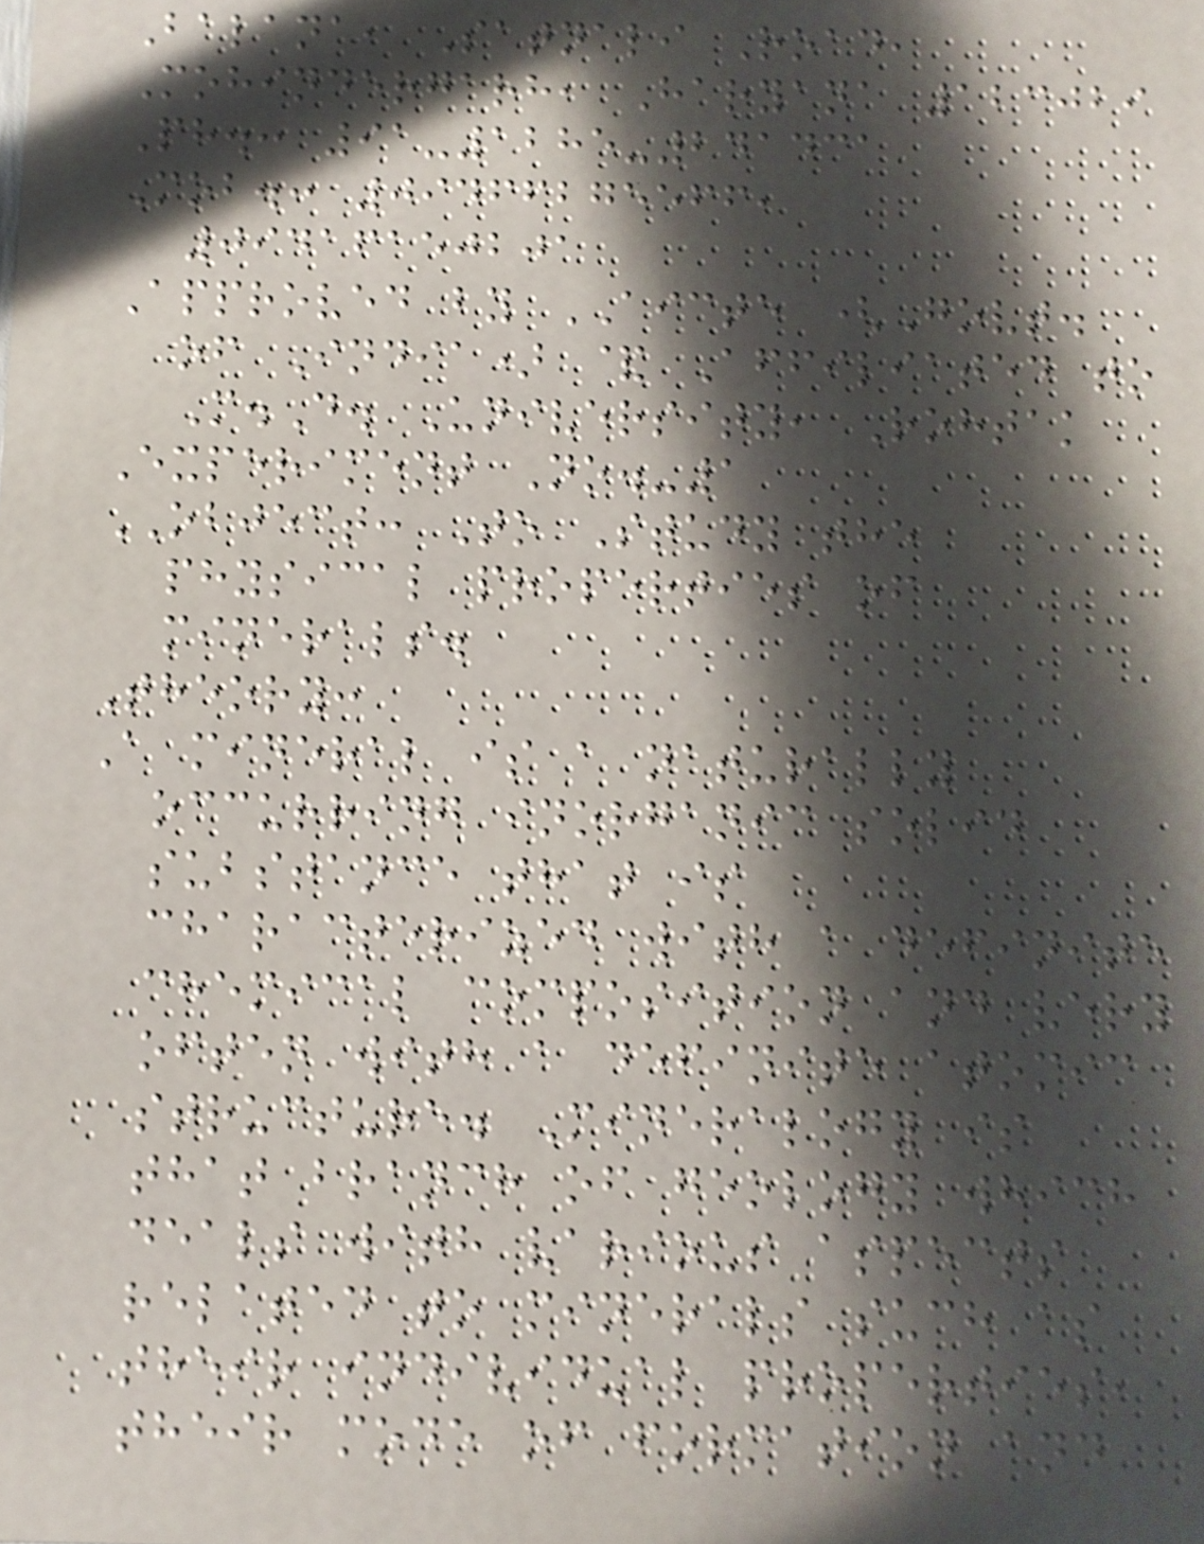Balana, Satnali Road,
Mohindergarh, Haryana 123029
Ph.: 91-1285-241431
Mob.: 09466275566,
09416150201
Approved by AICTE (Govt.
of India) & Affiliated to
M.D. University, Rohtak
Experiment No.-1
OBJECT: To Study the
physical properties of
minerals.
Theory:
A mineral is a naturally
occurring inorganic solid
substance that is
characterized with a definite
chemical composition and very
often with a definite atomic
structure. Mineralogy is
that branch of geology which
deals with various aspects
related to minerals such as
their individual properties,
their mode of formation and
